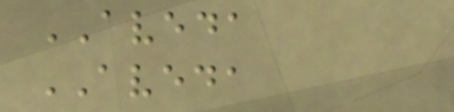AVEDA
AVEDA
